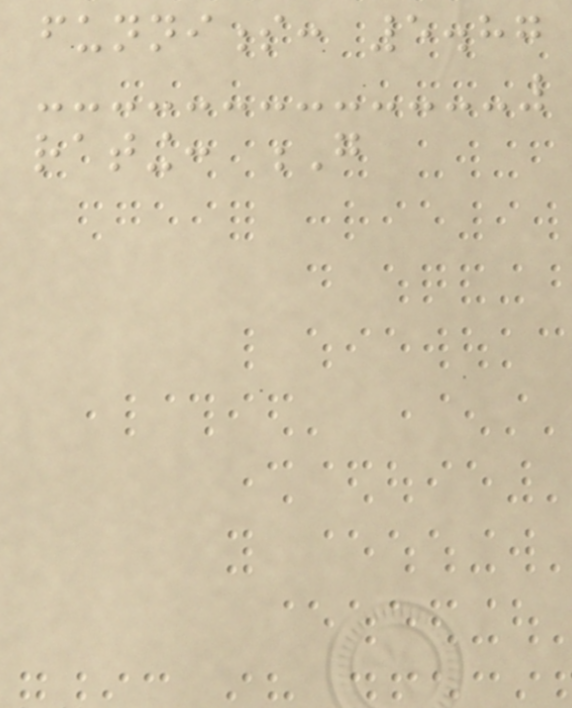funniness: 5.87
rating: G
